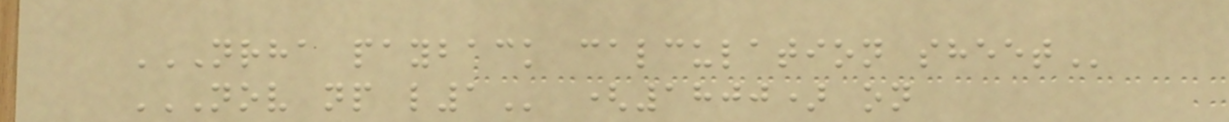NRHA PAYBACK CALCULATION SHEET
NOV NP L1 (1800) on
